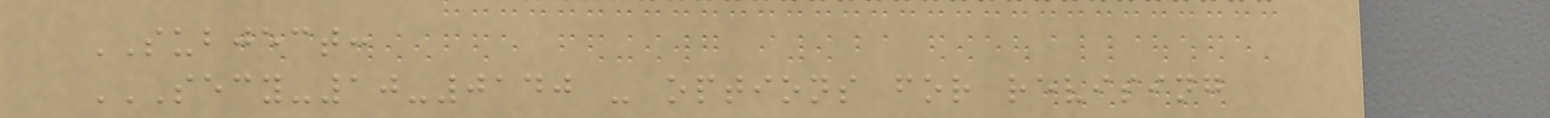SUBJECT:
SECY-10-0140 - OPTIONS FOR REVISING
